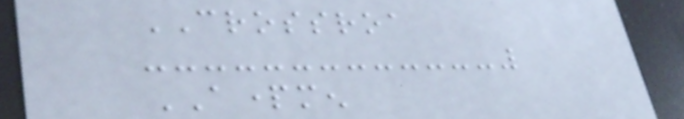CROSSROA
APARTMEN
